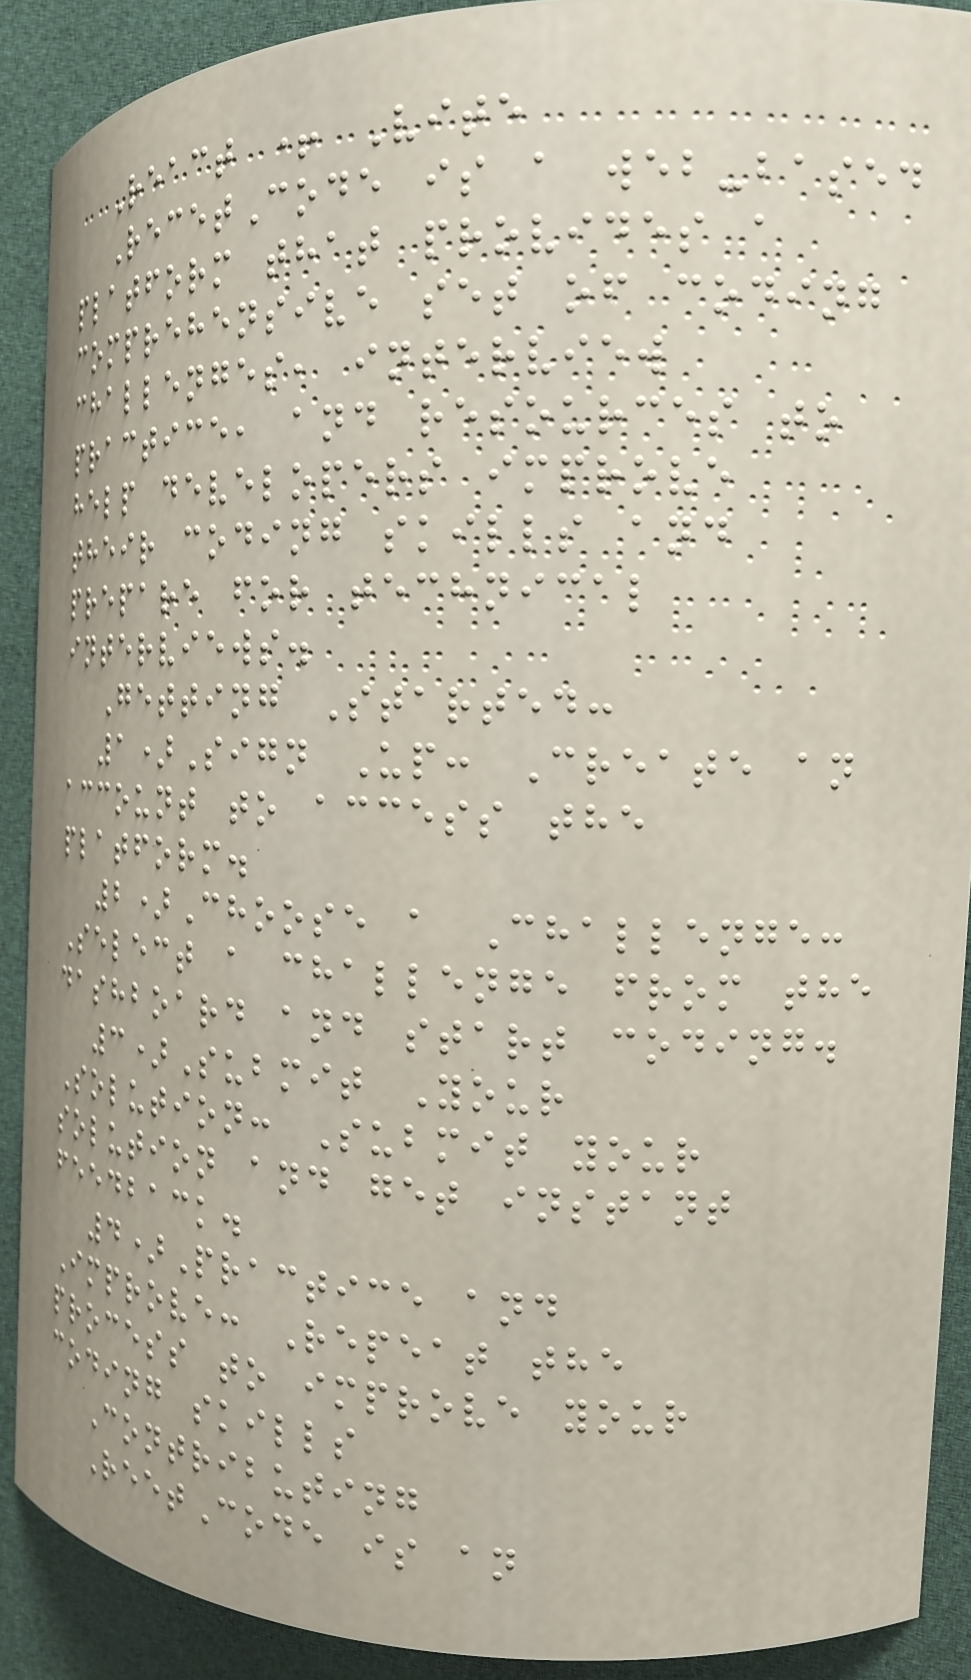React + Vite
RecetCode is a web-based
platform that provides a
comprehensive set of coding
challenges, interview
practice, and resources to
help developers improve
their coding skills and
prepare for technical
interviews.
Getting Started:
1)Sign Up: Create an
account to access the
platform.
2)Choose a Challenge:
Select a challenge from the
dashboard and start coding.
3)Submit Your
Solution: Submit your
solution and get instant
feedback.
4)Practice and
Improve: Repeat the
process to improve your
coding skills
Contributing
ReetCode is an
